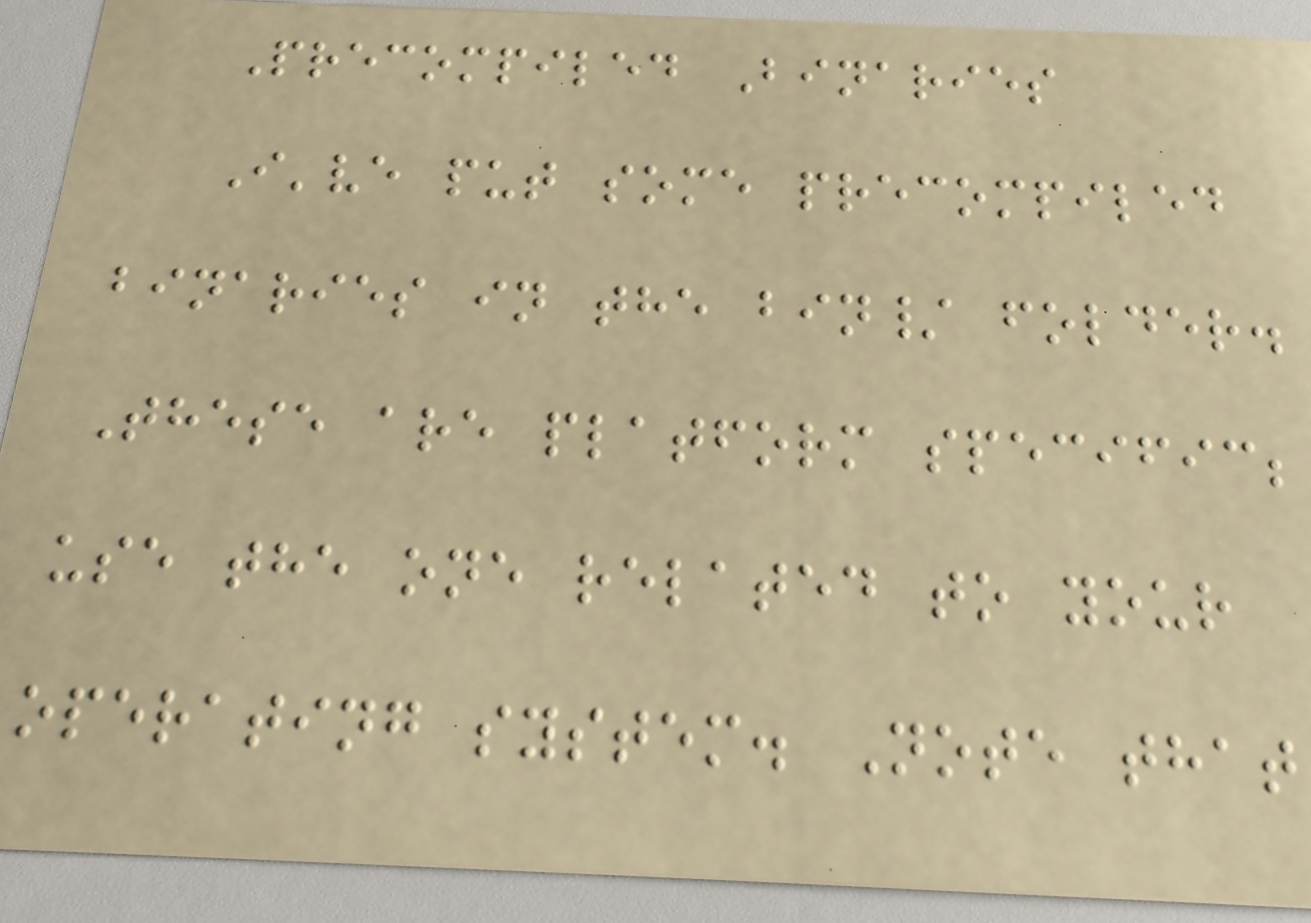Precompiled Binaries
I've put some precompiled
binaries in the bin/ folder.
These are platform specific;
use the one related to your
operating system. Note that
